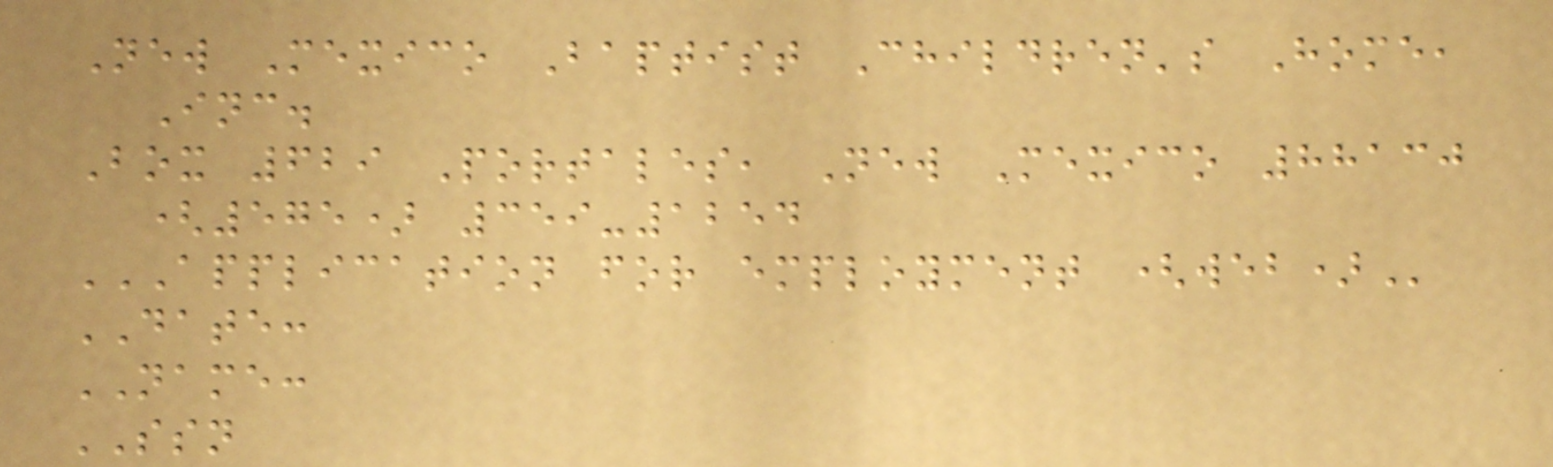New Mexico Baptist Children's Home,
Inc.
Box 629 Portales, New Mexico 88130
(575) 359-1254
APPLICATION FOR EMPLOYMENT (WEB)
DATE:
NAME:
SSN
